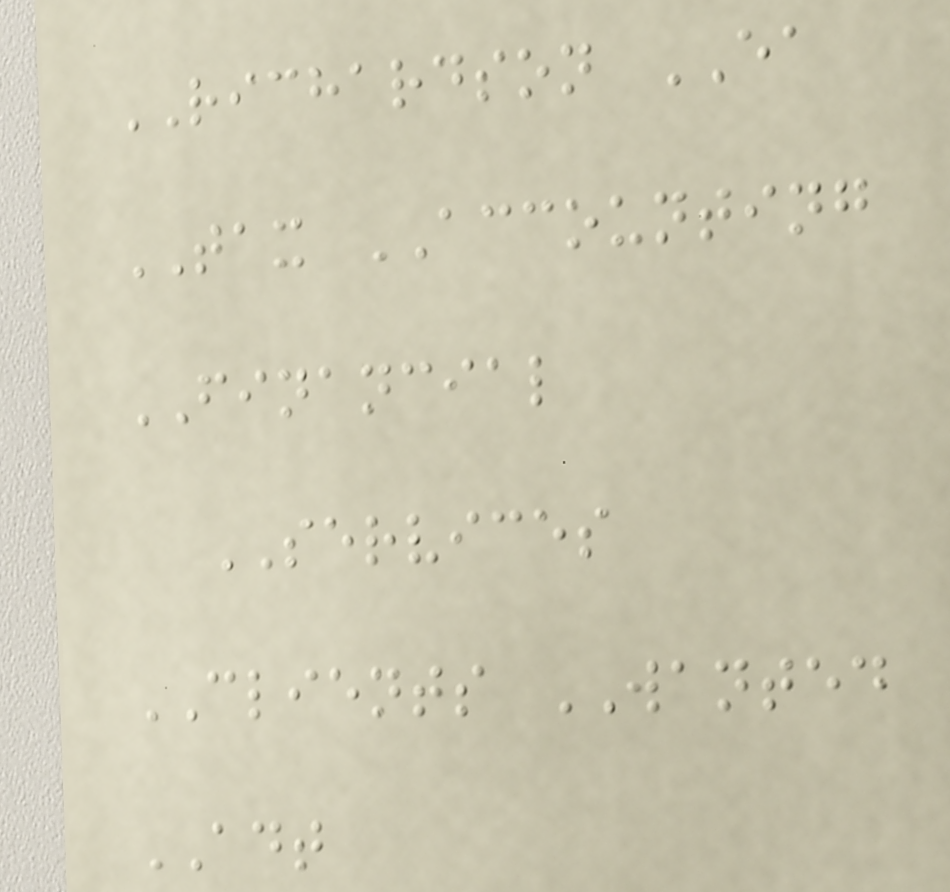RICHARDSON EA
TAX ACCOUNTING
FINANCIAL
SERVICES
CLIENTS WANTED
ADT
